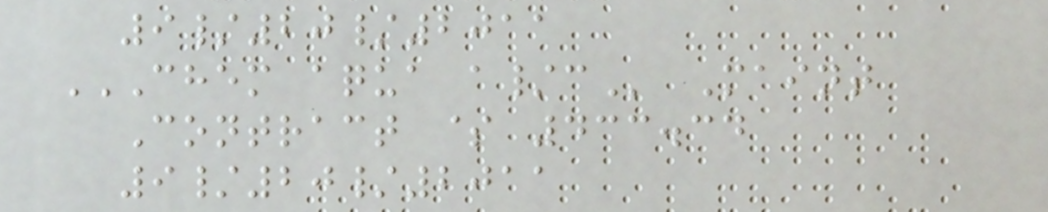9/20/2011
CHEM AQUA A/C Maint
Contract $ 433.34
9/20/2011
